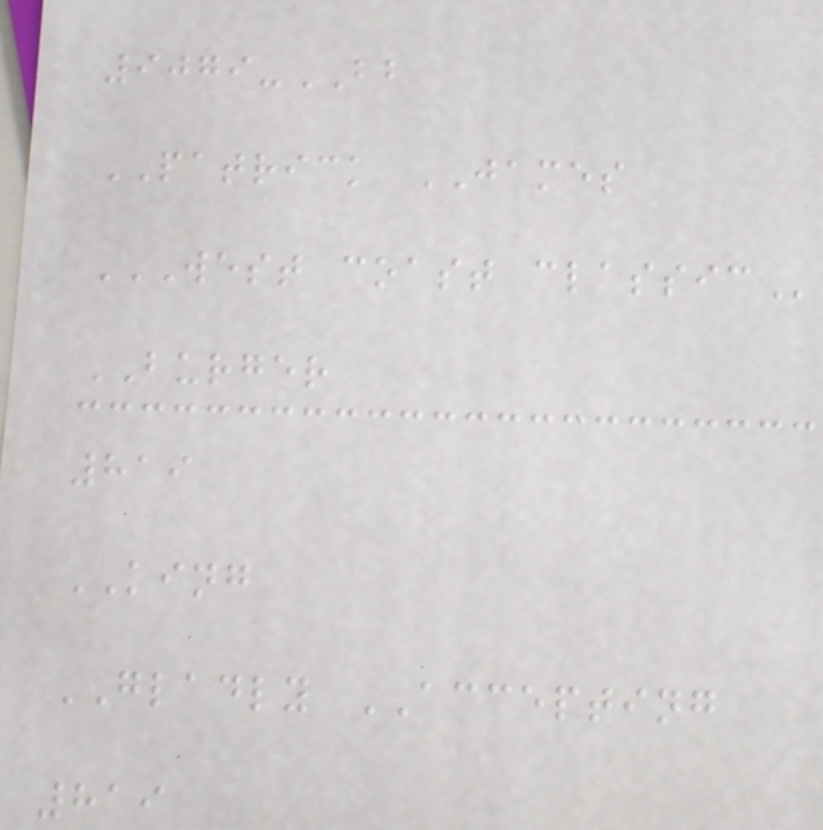9079-BB
PATRICK JAMES
WEST COAST CLASSIC
BURGER
819
KING
GLADLY ACCEPTING
819
